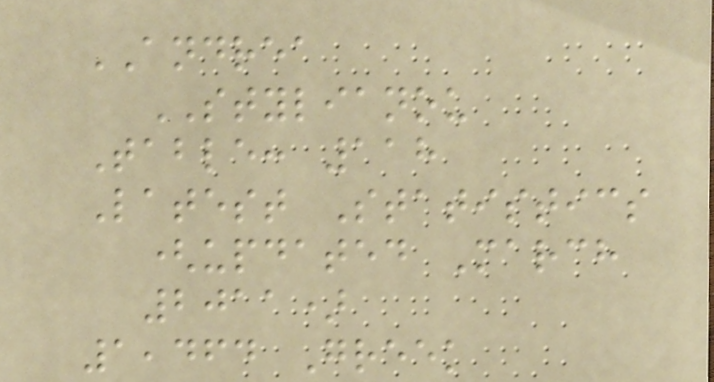ANDREA
STYLIANOU
Table: 118
Latest Statistics
(updated March
2011)
1,464 Greek
